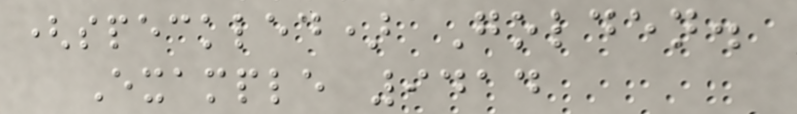(speckled) Golden.
Example 9414
